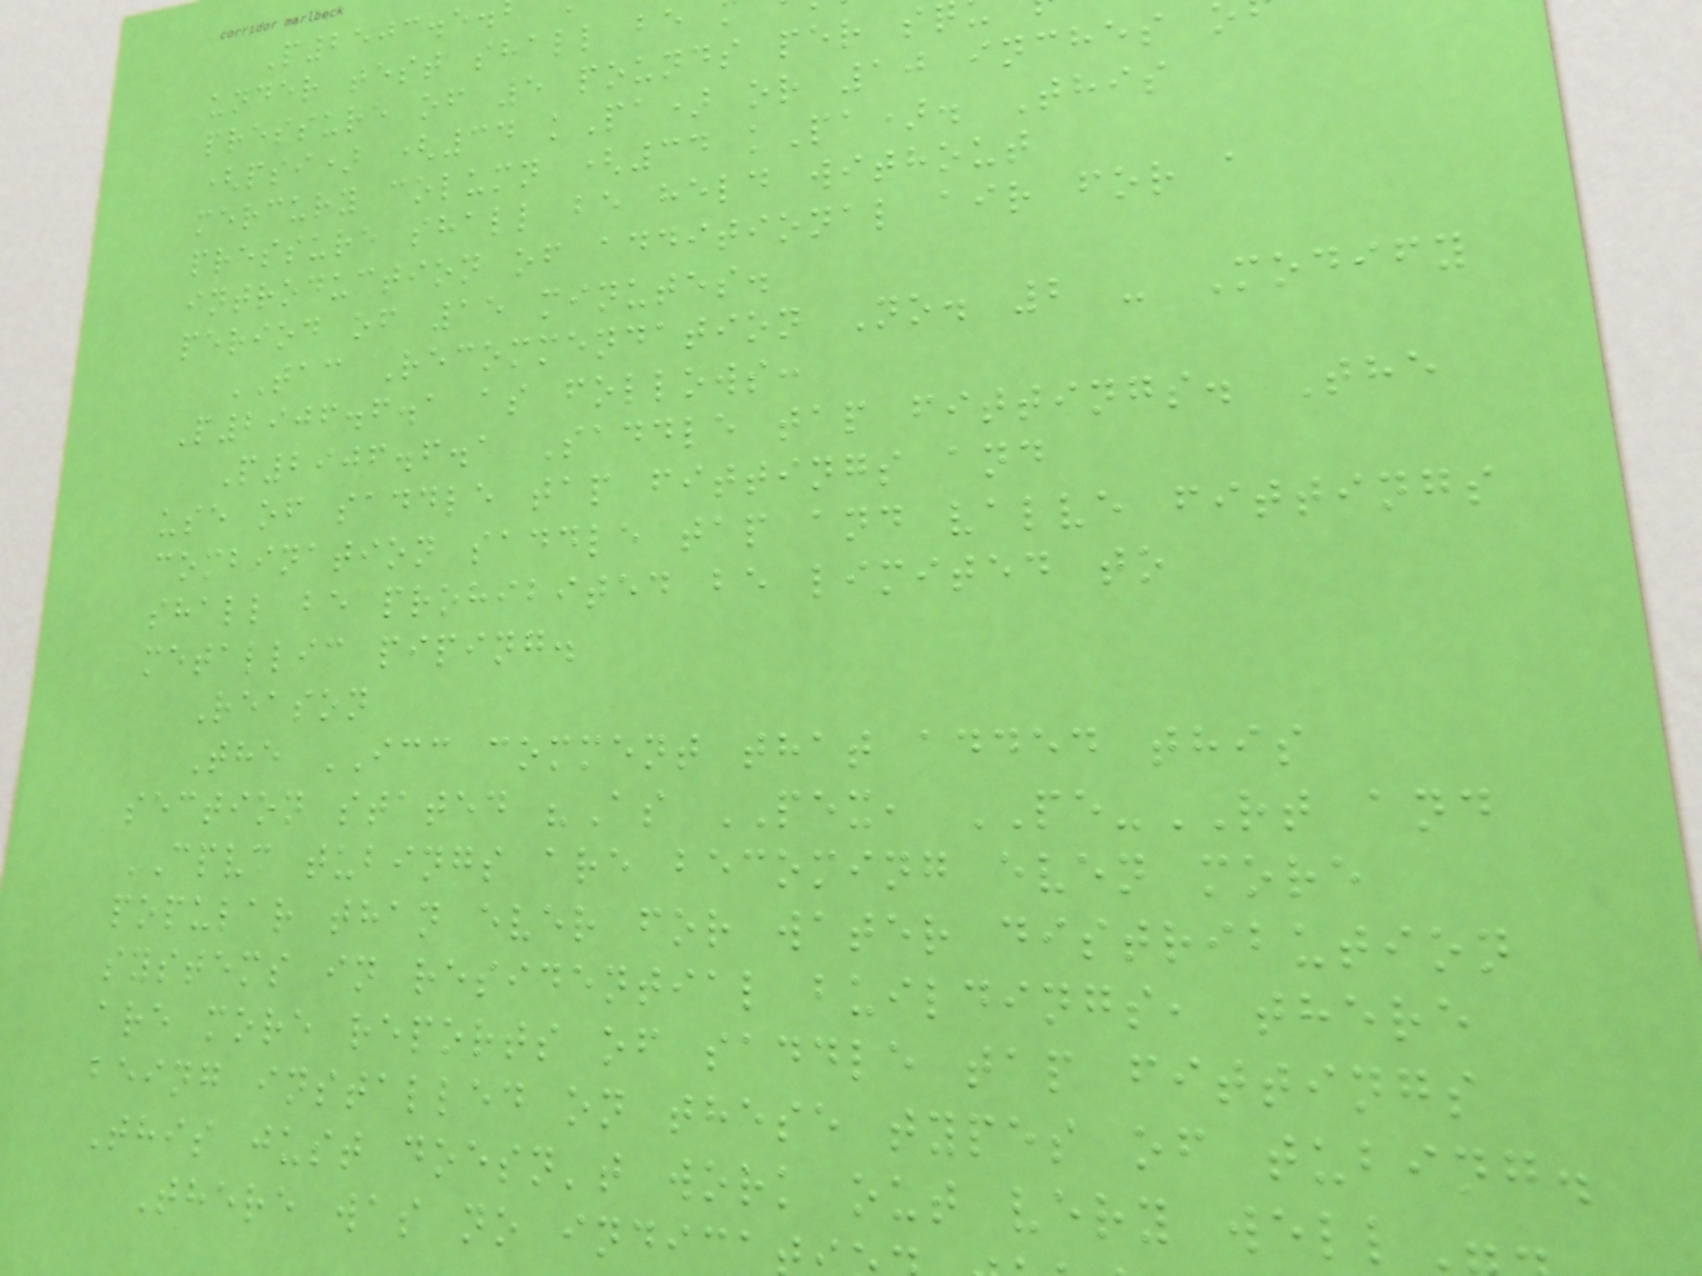P2503.5.
under test shall be
pressure of 5 pounds per s
(psi) (34 kPa) or 10 inches
mercury column (34 kPa). This
pressure shall be held without
introduction of additional air for a
period of 15 minutes.
TAC Recommendation No. 2 - Modify
P2906.6.1 as follows:
P2906.6.1 Saddle tap fittings. The
use of saddle tap fittings and
combination saddle tap and valve fittings
shall be prohibited be limited to
metallic piping.
Reason
The ICC comment that added this
section stated "As PEX, PE-RT and
CPVC tubings are becoming even more
popular than ever for water distribution
systems in residential buildings, there
are more reports of saddle tap fittings
being installed on these types of tubing.
This just doesn't work out very well
There was no indica
